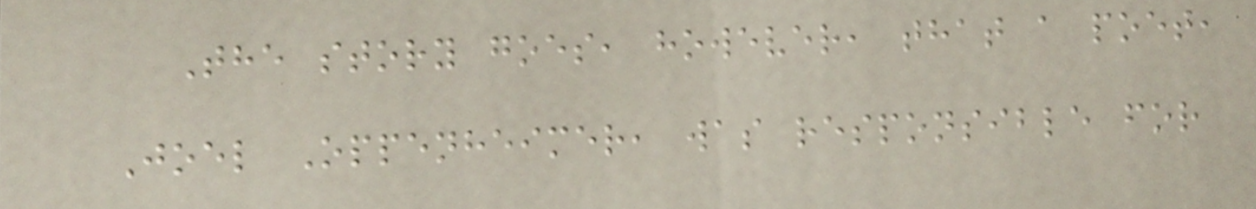The story goes, however, that a poet,
Joel Oppenheimer, was responsible for
